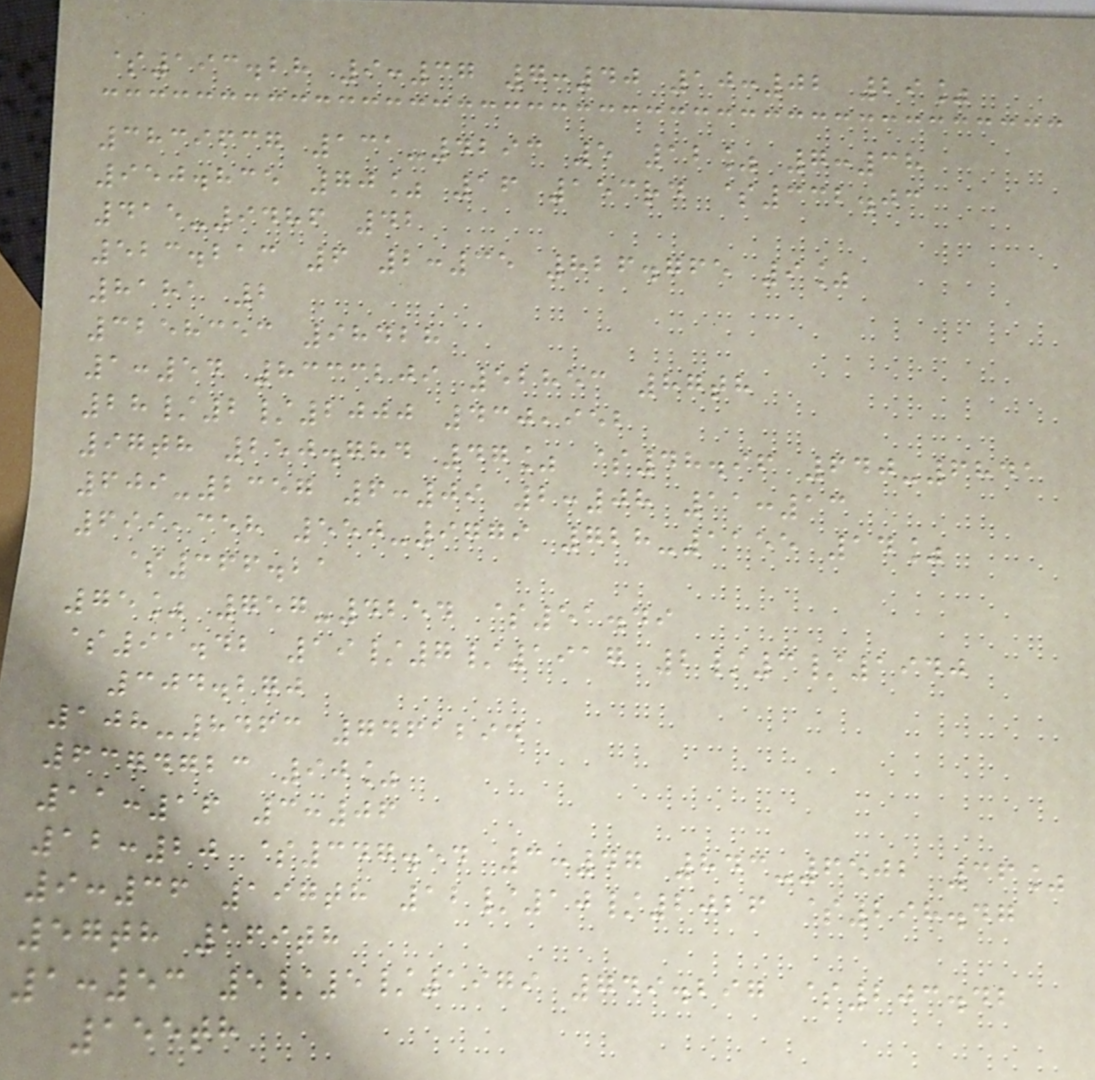$193.28 9:37 7:40 10:02 29%
3839637 131-4293 5 12% 7:38
950.835 70% 16 153rd $332.03
415-9486 42
523.213 6 2:35 826.765 9%
8181 2
3258353 98428
1:54 8333209 52853 87th
28/2/2000 430,952
97th 250.784 47% $48.96 640-6841
609-2357 6:09 2:08 11:13
699,358 550-9779 728-1155 14%
$366.21
75% 757-4254 $51.49
$91.42 19/7/1917 2/3/1940
304.270
108-8463 7461294
6374723 90%
11:16 3:06
12:20 $347.54 3:47 843-6502 36%
9:36 197th 12/10/2026 $298.47
57th 169th
1:53 5/5/1979 749.297 $203.42
155th
